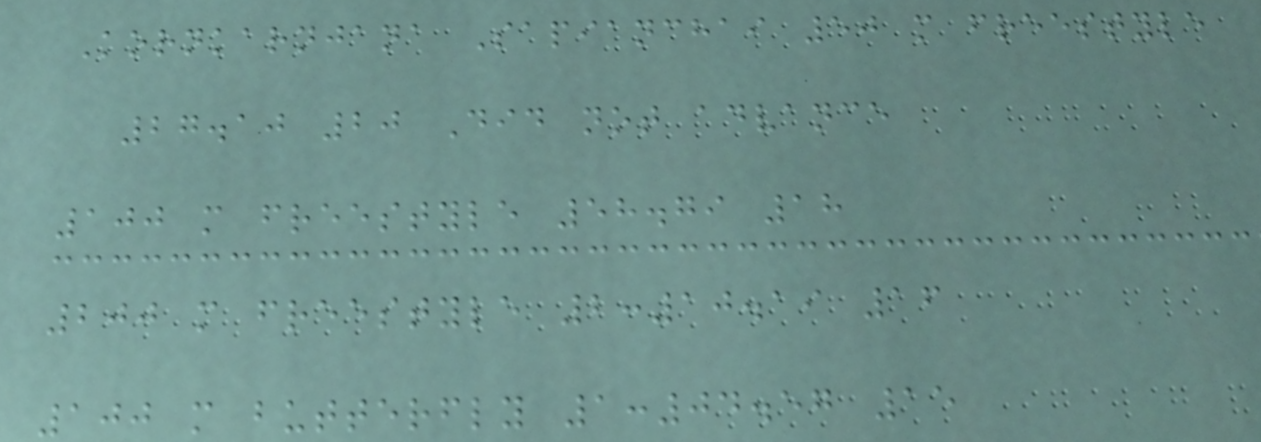Kornkarnjana Sapianchai 50 m freestyle
27.10 20 Did not advance
100 m freestyle 58.79 18
200 m freestyle 2:10.19 16
100 m butterfly 1:04.57 15
